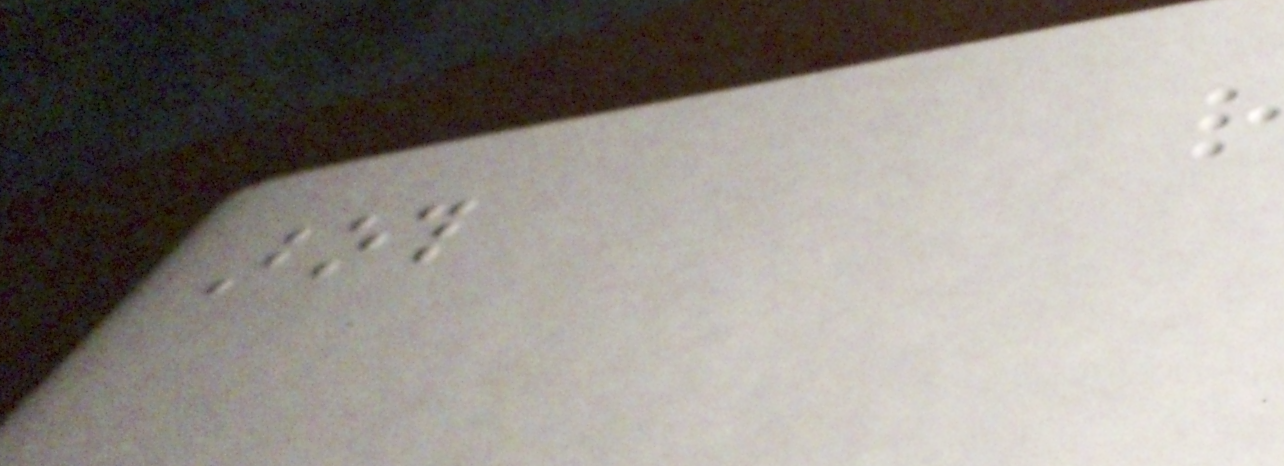Both
